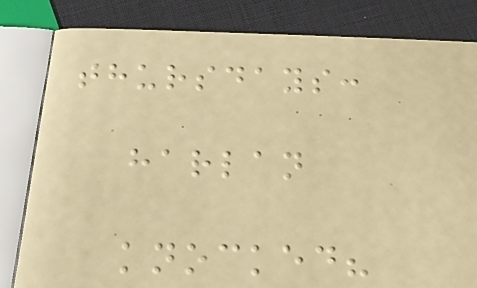thursdays:
harlan
knocked?
